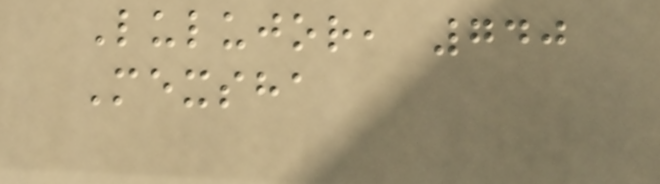Lulujor, 740
Mexsha
